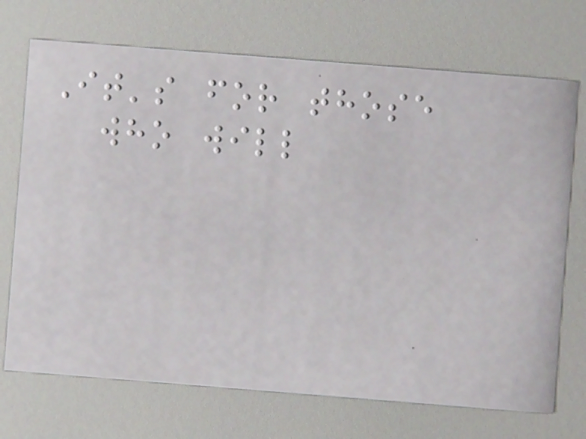It's for those
who will
